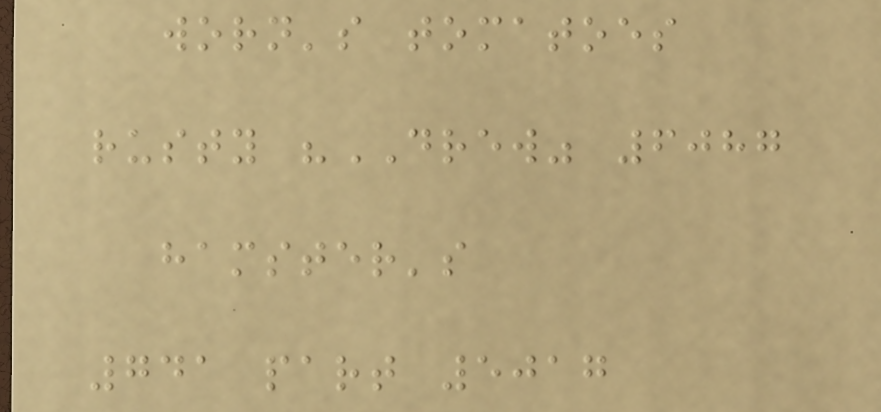worn's tomatoes
rusty "DREW" 6087
hamster's
741 part 5017
